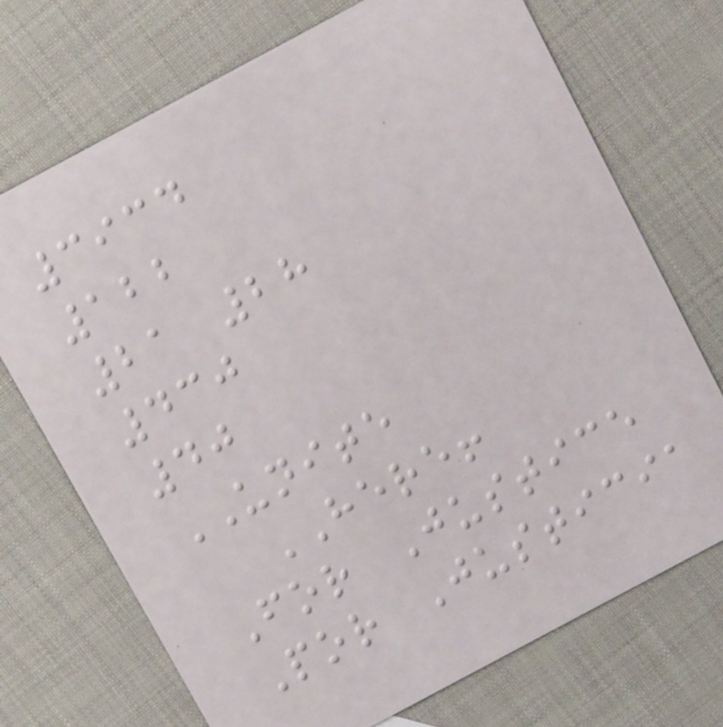3934
122
21 28
430
40
UNITE
HERE!
For Justice
Por Justicia
